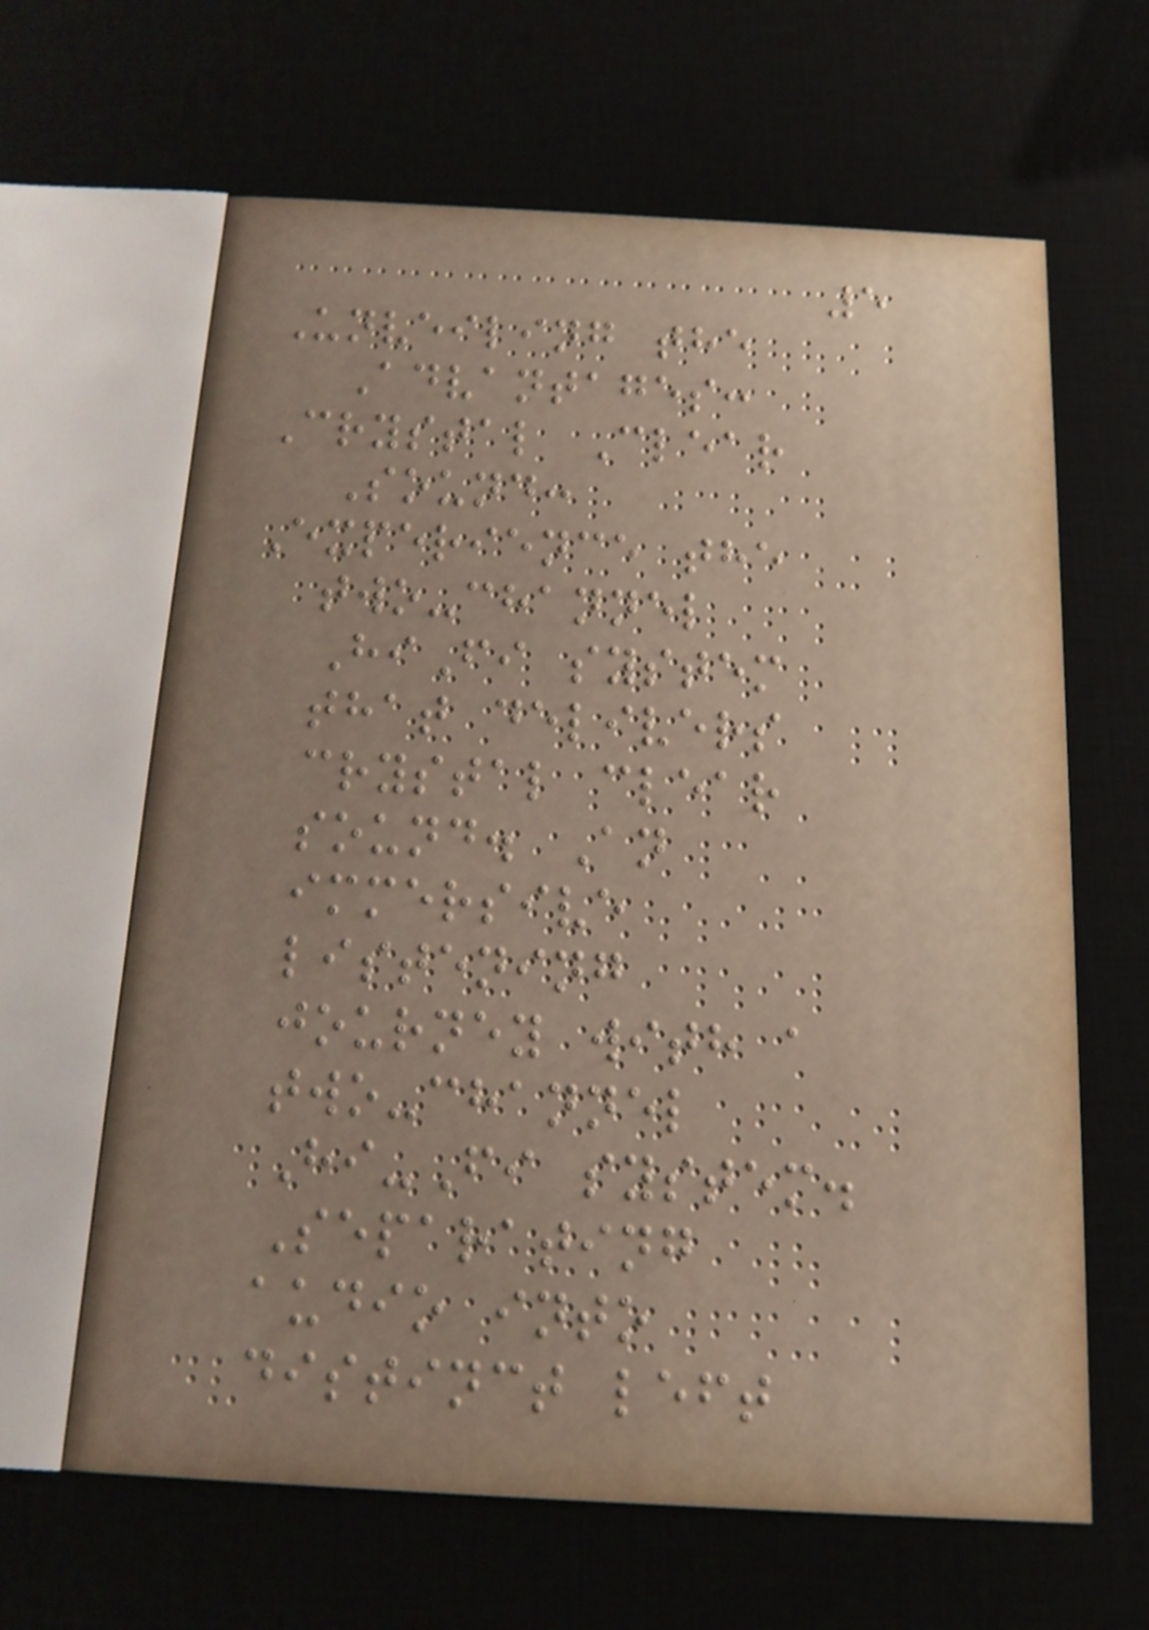5
Unveiling the
Advantages:
Crystal Clear
Sound:
Experience the
two-channel
HiFi system
that delivers
crystal clear
sound. An
immersive
listening
journey with a
two-channel
Hi-Fi system.
Separating
audio into
distinct left
